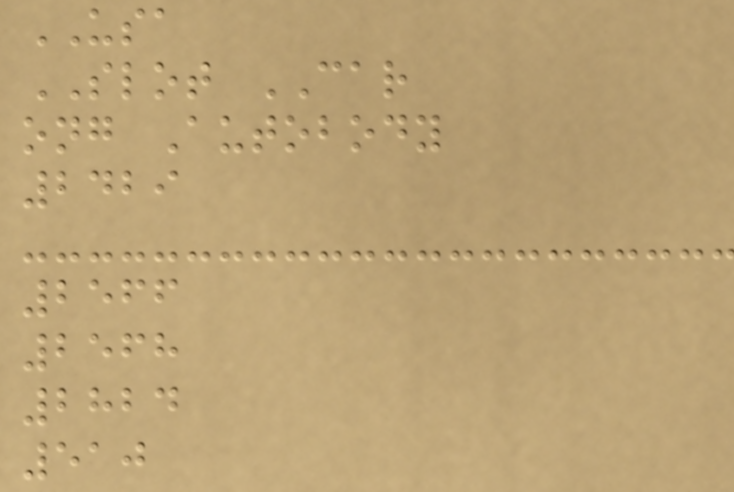USA
SLOT CAR
ong Autobody
2429
2566
2568
2824
510
